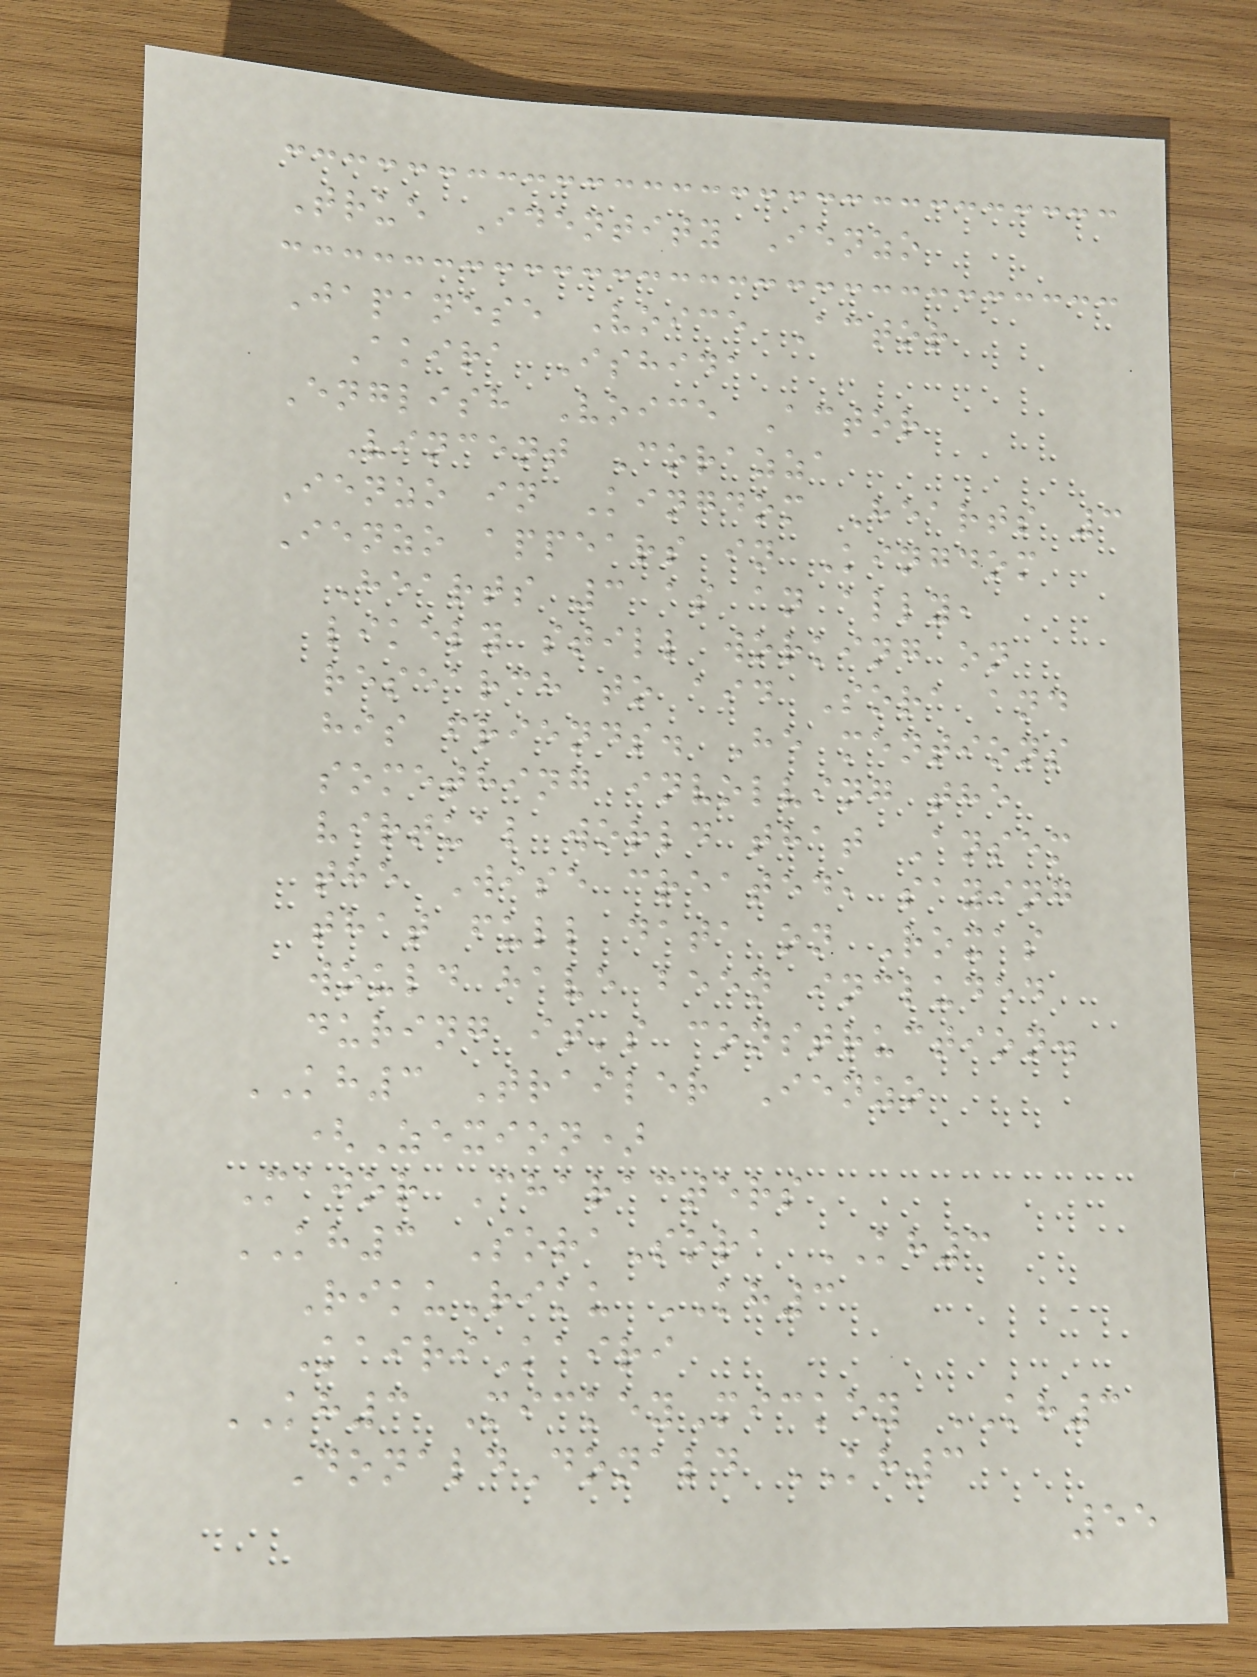True Identity Ienzo
Japanese Voice Actor
Akira Ishida
English Voice Actor
Vincent Corazza
Ienzo in Kingdom Hearts 3
Ienzo appears in Kingdom
Hearts 3 as an ally,
likely still working on
research to aid Sora and
his friends. He mentions
something involving the
virtual world that Ansem
the Wise created, saying
that full data on Roxas
would have been included
during it's construction.
KH3 Trailer Ienzo
(Zexion)
Major Characters
KH3 SoraSora KH3
RikuRiku KH3
KairiKairi
KH3 MickeyMickey KH3
DonaldDonald KH3
55
